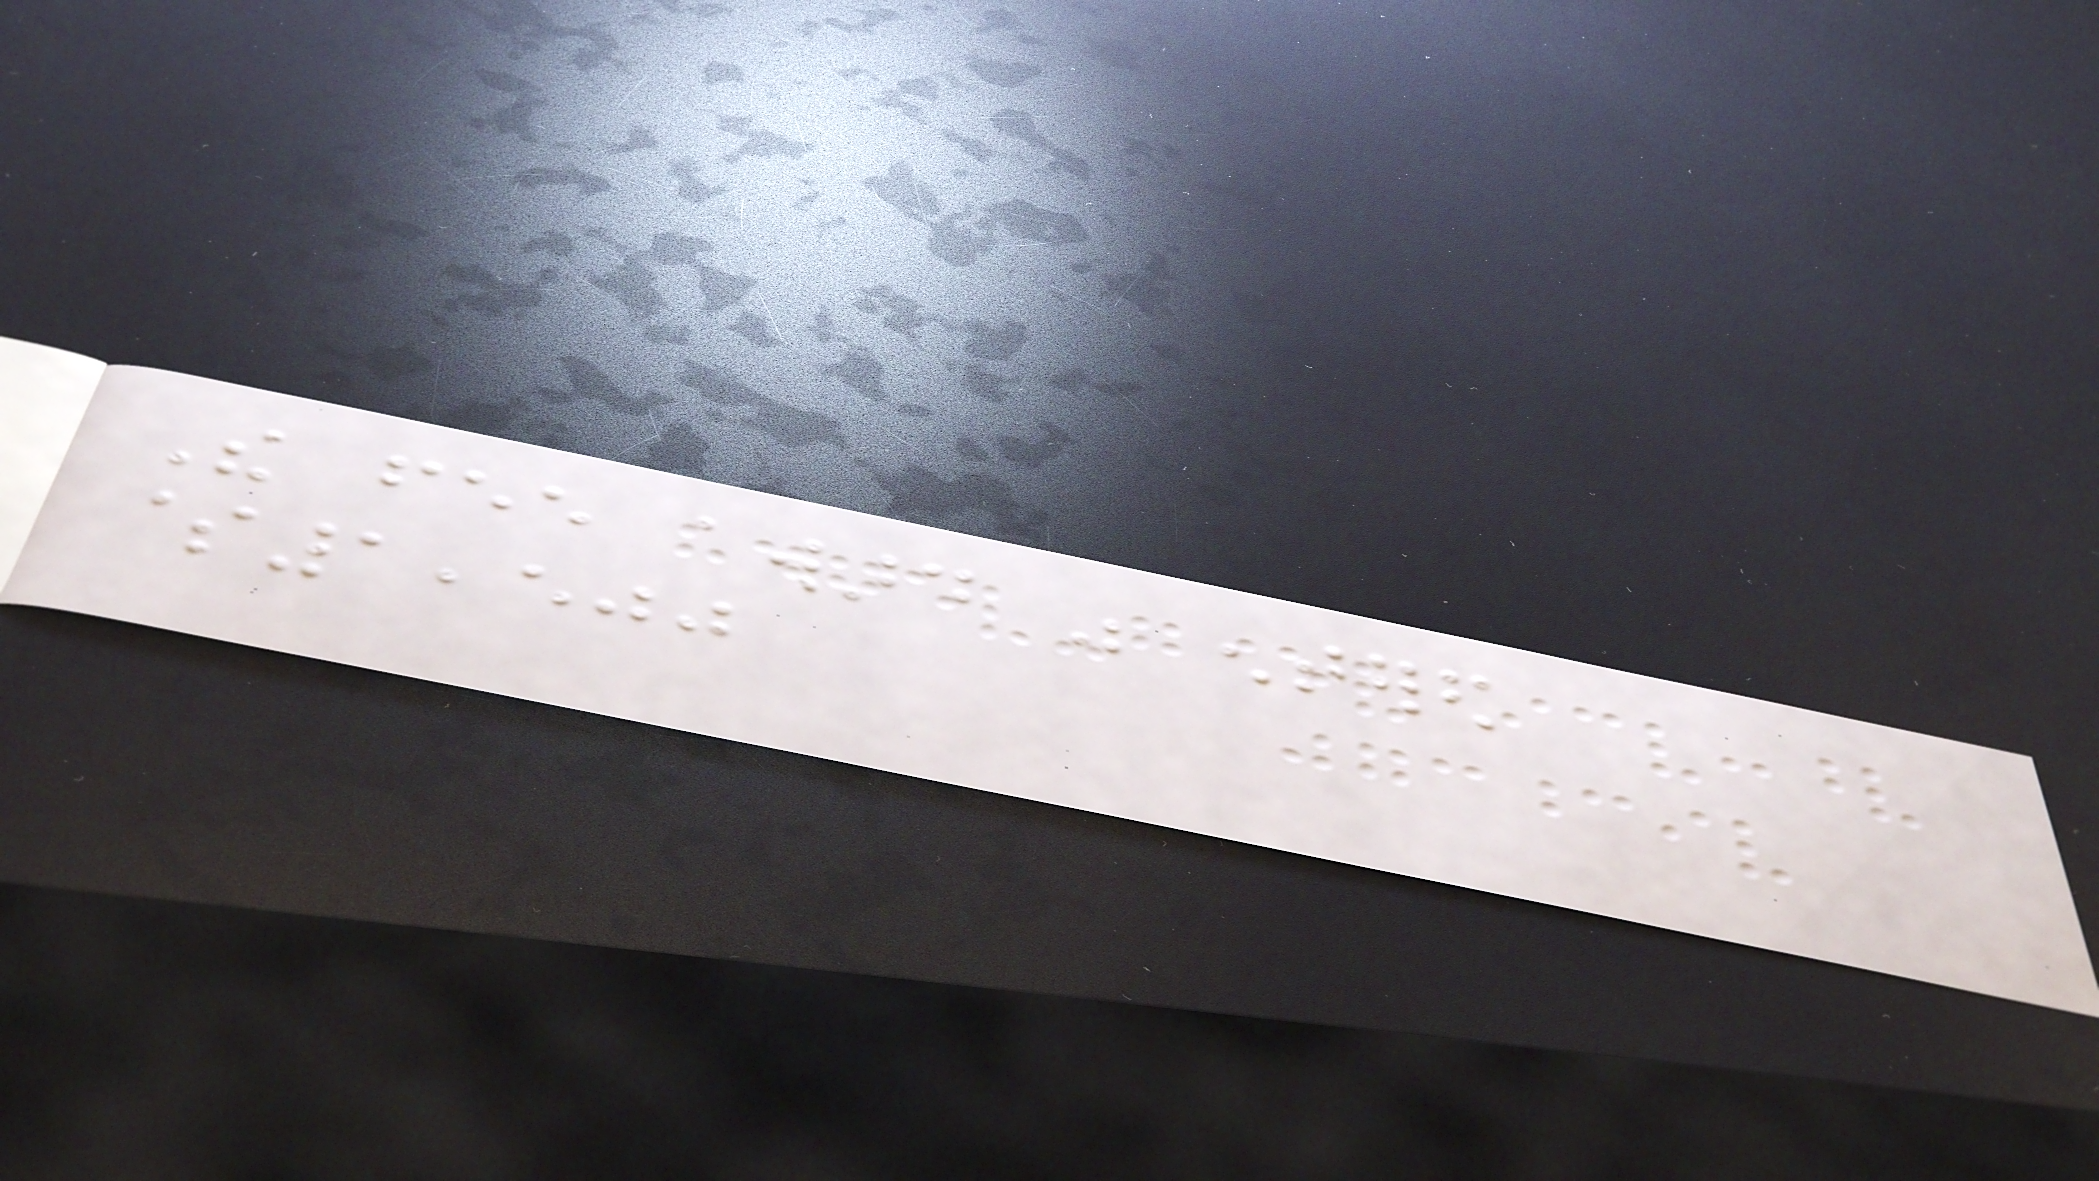The fee award was entered
$1,500
